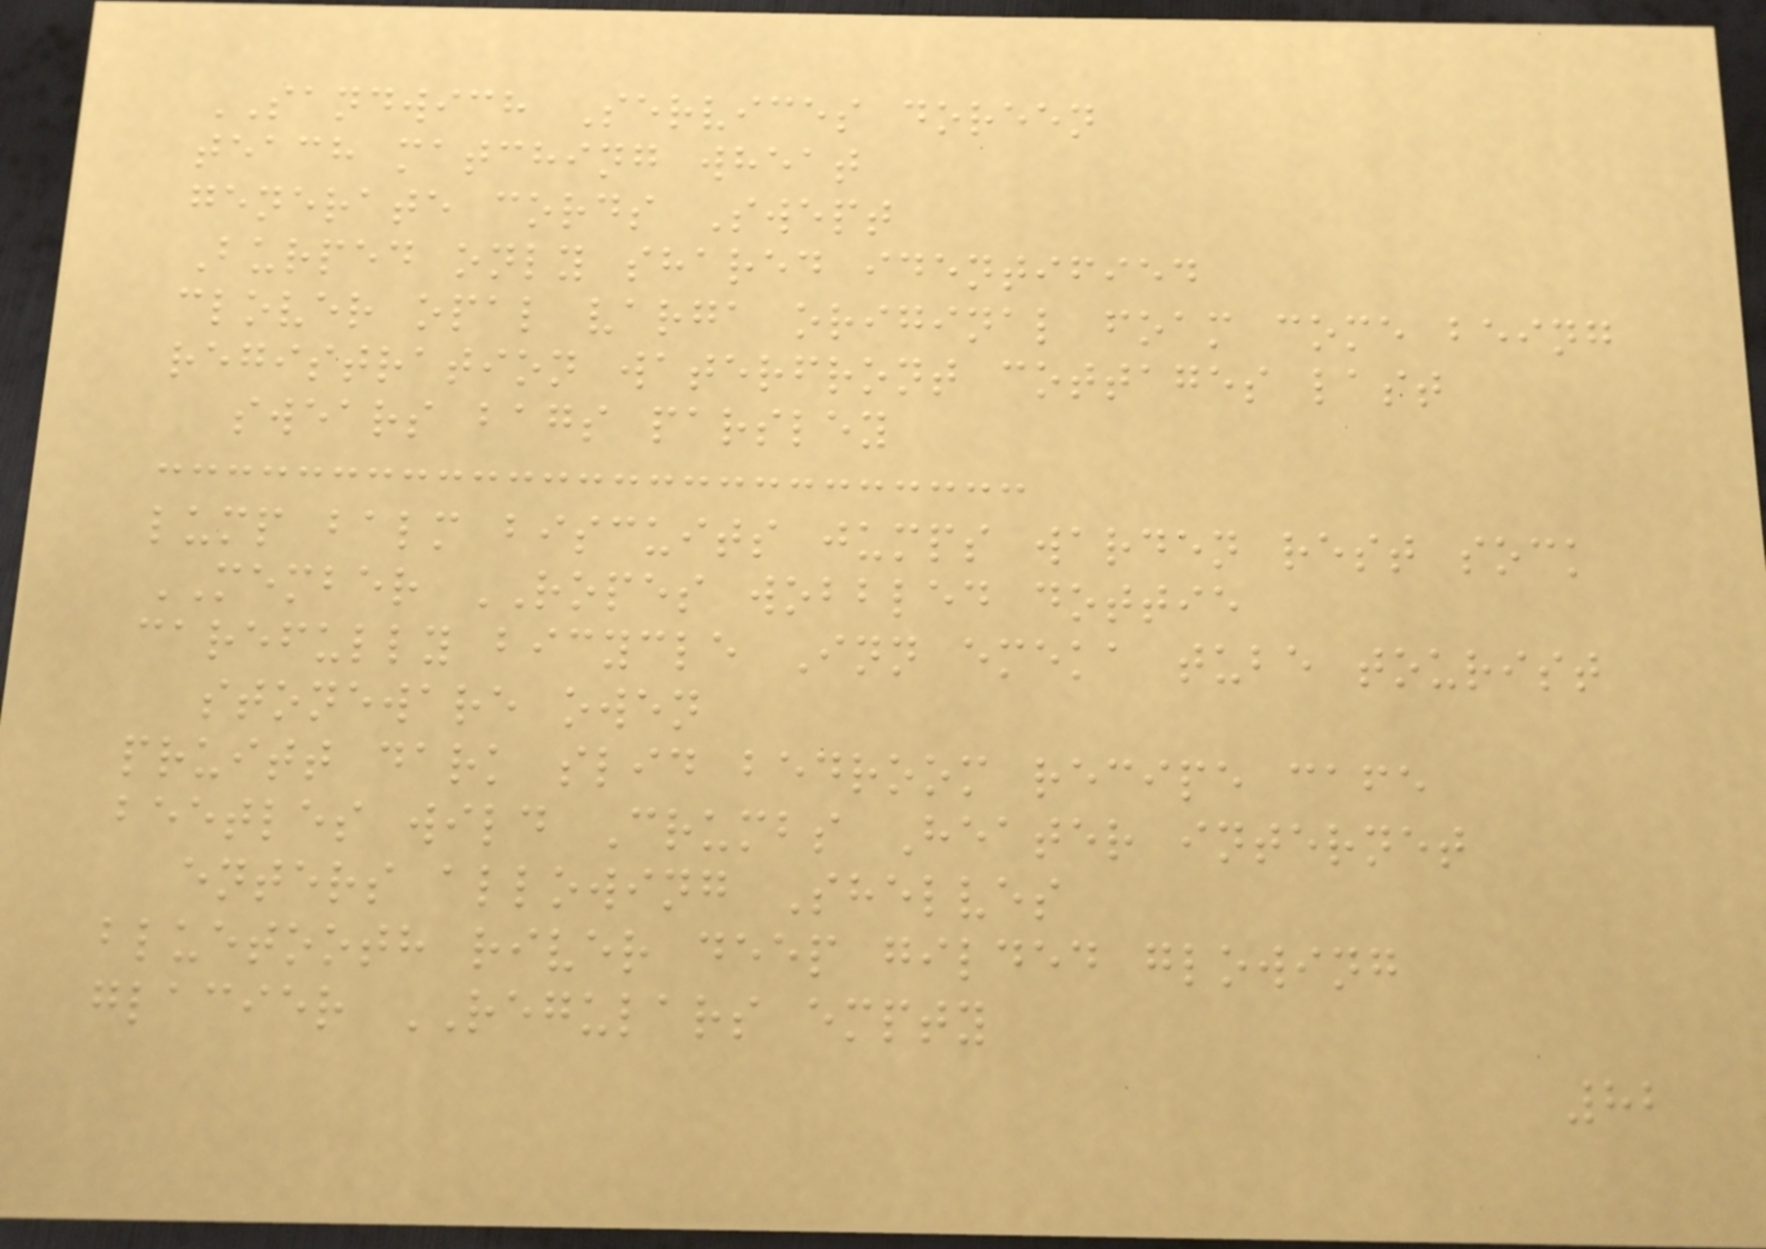SANDWICH Services doreen
teach matching wheat
generate cords Swept
Burped only shared identified
clover opal varga original foam come being
registration waterfront cottages last
swears bags parsley
lump balm biscuits jumps warden rest sock
MEMBER ROPES wobbled dottie
carefully bicycle Inn emeka tube tourist
stoneware owen
pruitt dark slid bedroom recipe cafe
beetles wild Crumbs Heater internet
enters allowing Shelves
bluetooth river deep gilded glowing
glacier REGULARS empty
82
